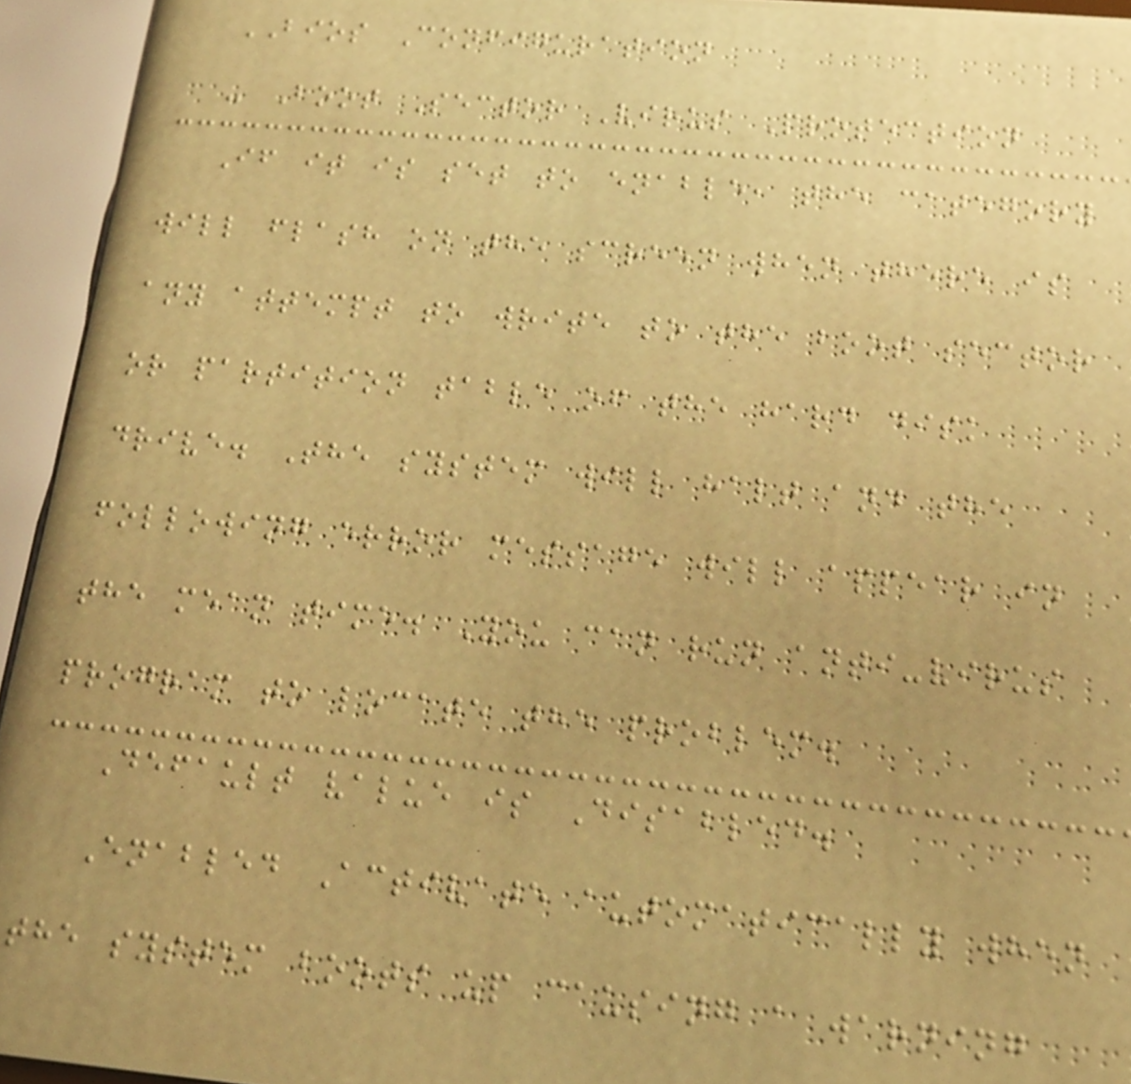BIOS Configuration
- Boot Sector Virus Protection
If it is set to enable, the category
will flash on the screen when there is
any attempt to write to the boot sector
or partition table of the hard disk
drive. The system will halt and the
following error message will appear in
the mean time. You can run anti-virus
program to locate the problem.
Default value is Disabled.
Enabled Activate automatically when
the system boots up causing a warning
